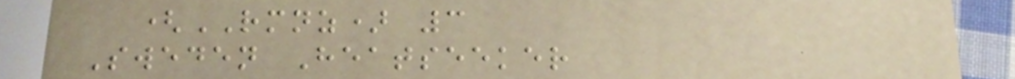(RMNZ) 3
Sweden Heatseeker
